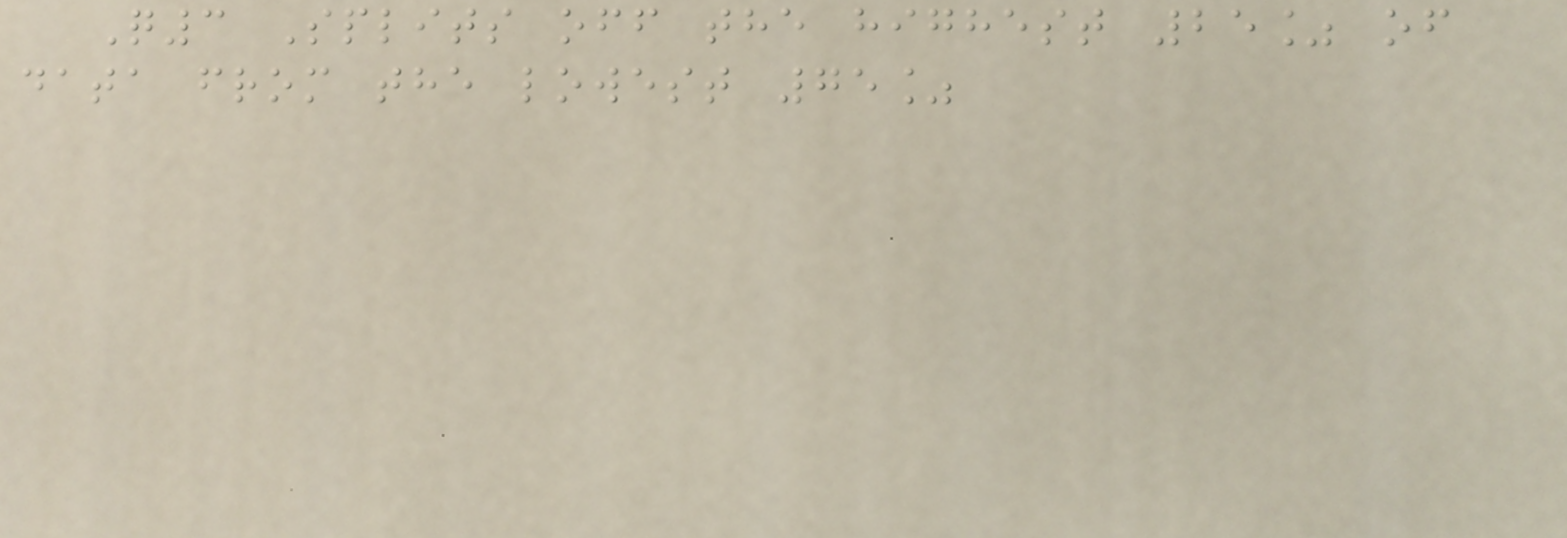Q3 Splits off the highest 25% of
data from the lowest 75%
